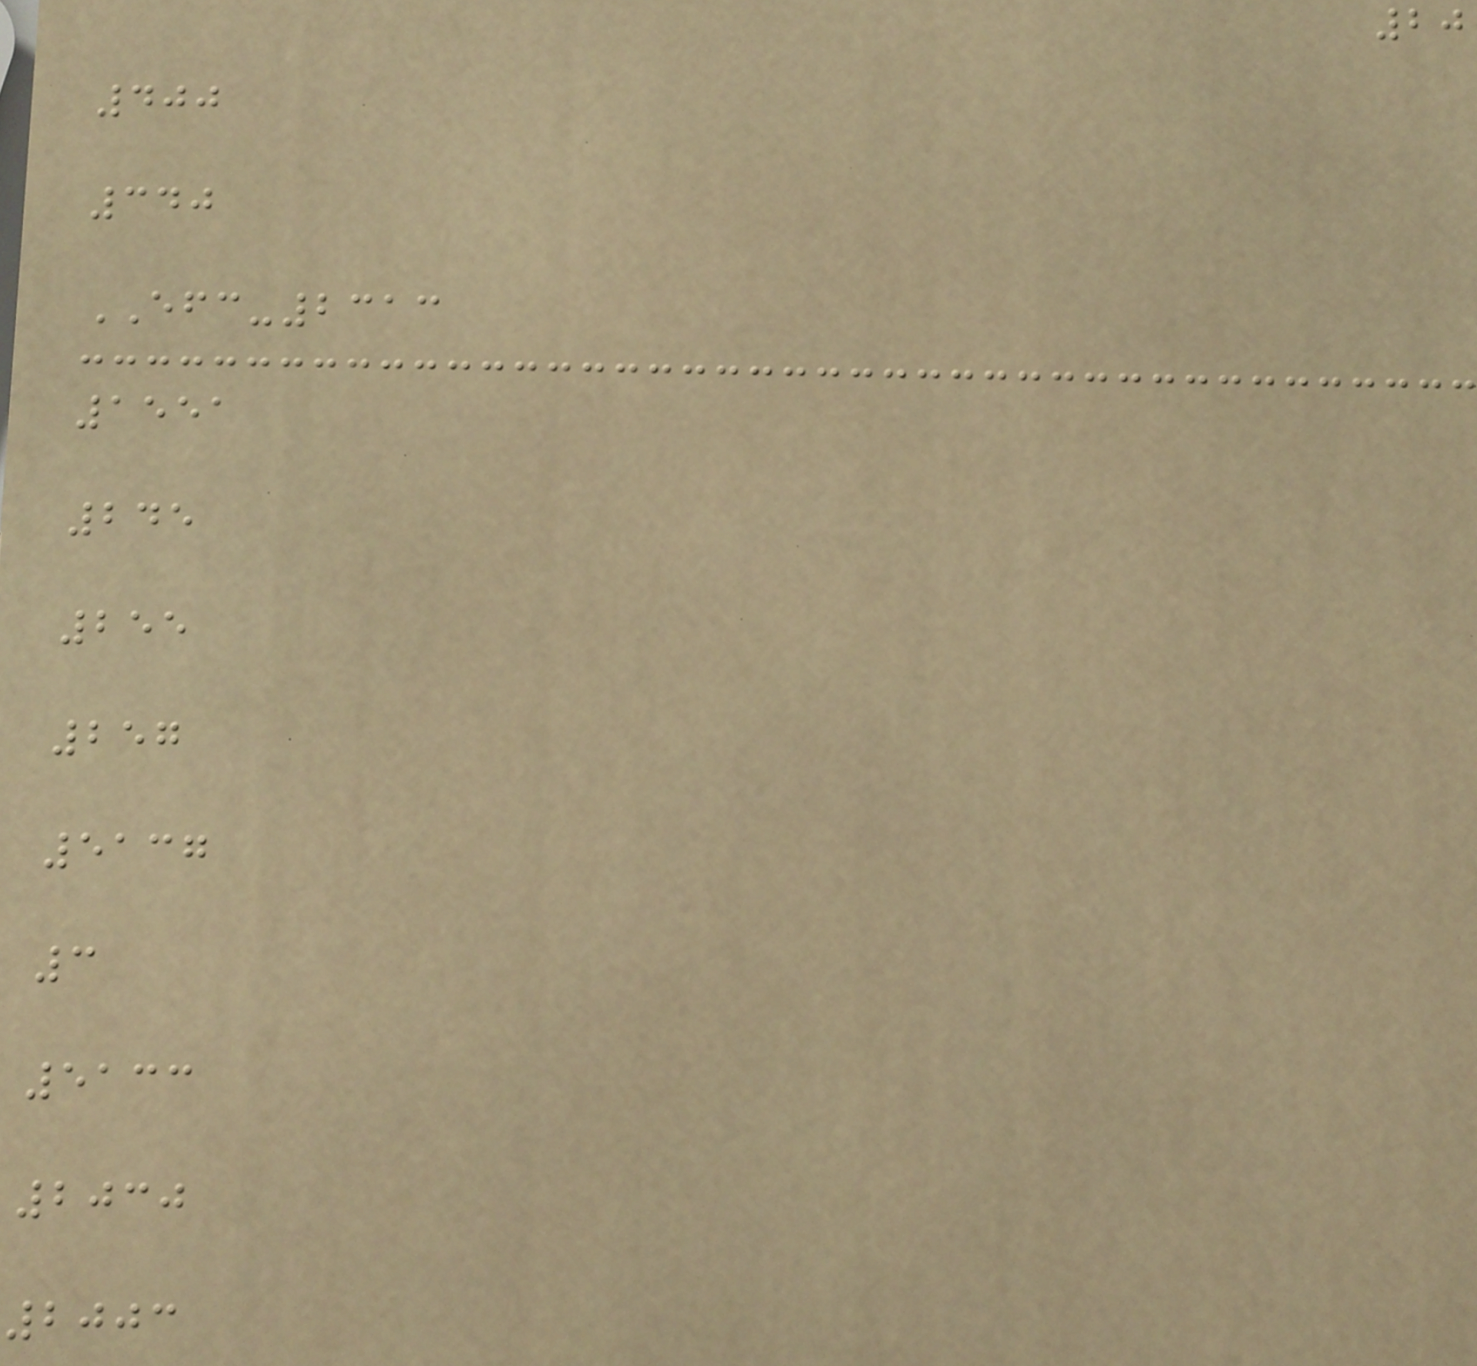20
400
340
EFC-2313
1551
245
255
257
5137
3
5133
2030
2003
